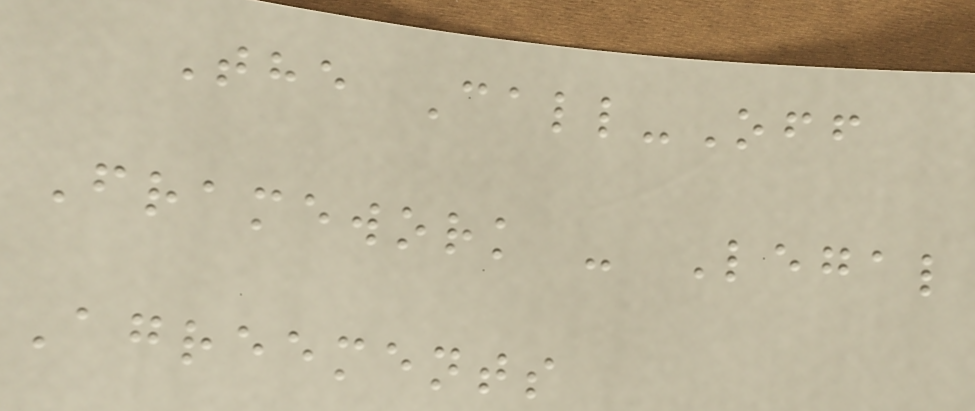The Call-Off
Framework - Legal
Agreements
